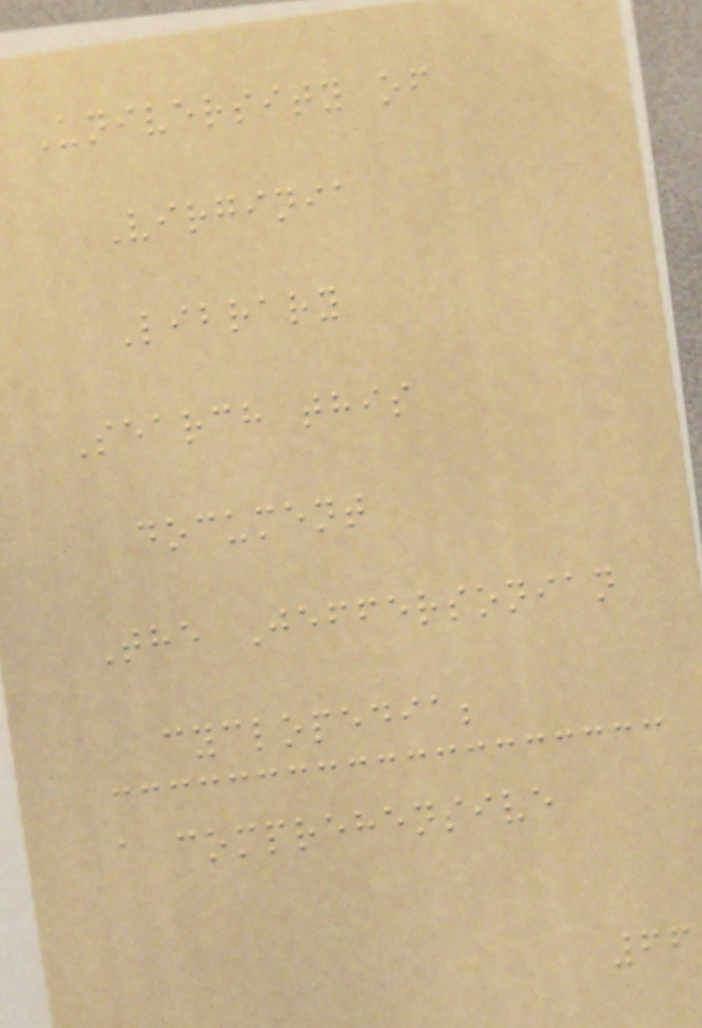University of
Virginia
Library
Search this
document
The Jeffersonian
cyclopedia;
a comprehensive
66
